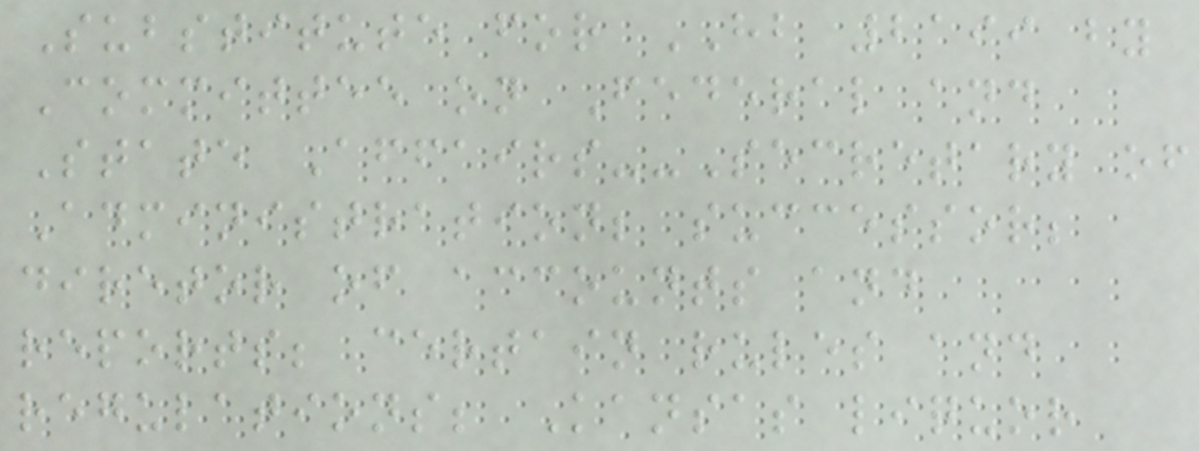Substitute for HB 2199 by
Committee on Federal and
State Affairs--Secretary of
Administration; successor;
diretor of accounts and
reports; certain rules and
regulations; Kansas liquor
